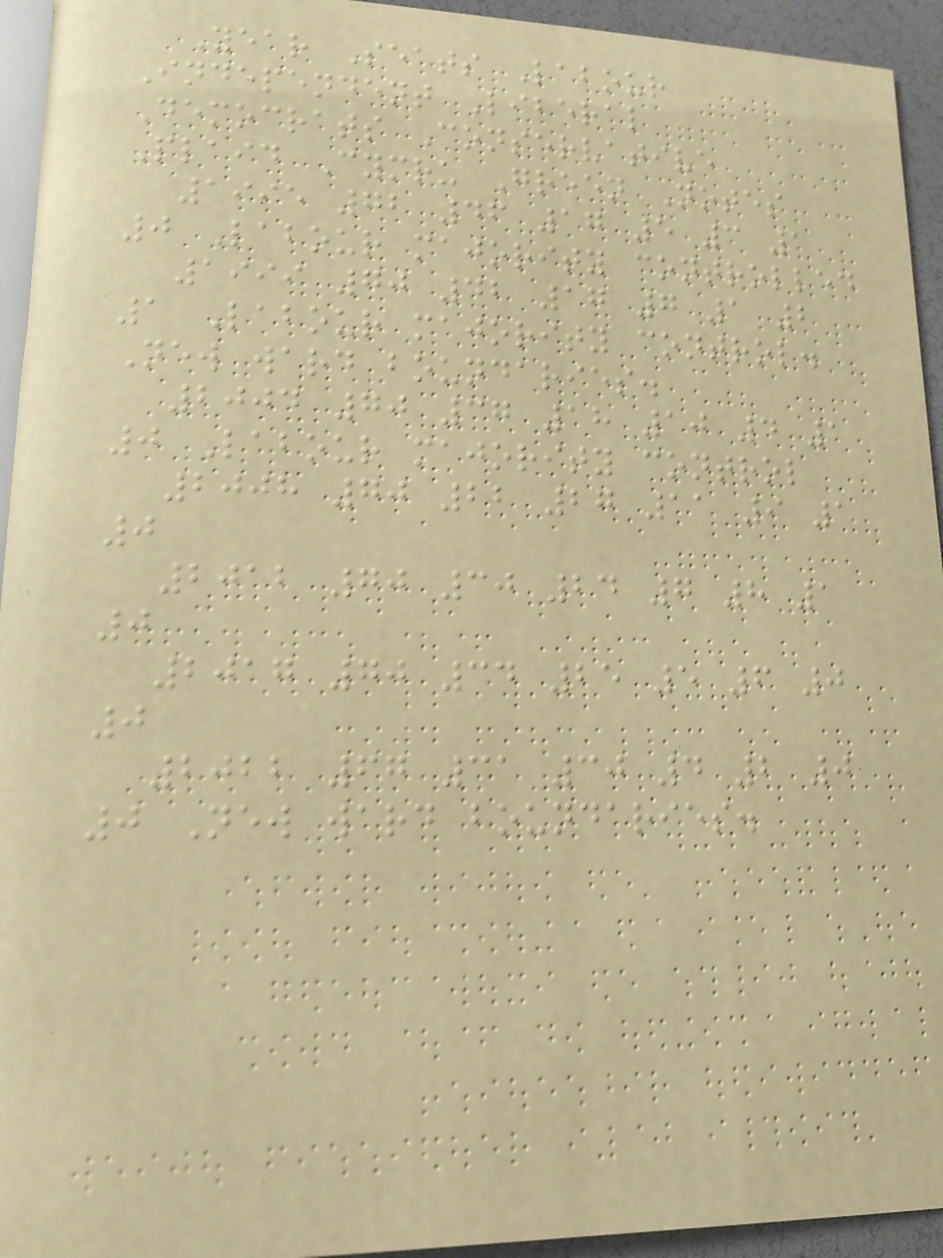Year Seats Labour
Independent Liberal
Democrats Conservative
Plaid Cymru Green Notes
1995 72 46 17 5 3 1
0 Labour majority controlled
1999 70 42 17 7 1 2
1 Labour majority control.
New ward boundaries.
2004 70 37 18 10 4 1
0 Labour majority control
2008 70 22 27 11 9 1
0
2012 70 30 24 7 8 1
0
2017 70 34 25 5 6 0
0
2022 67 31 30 4 2 0
0 New ward boundaries.
